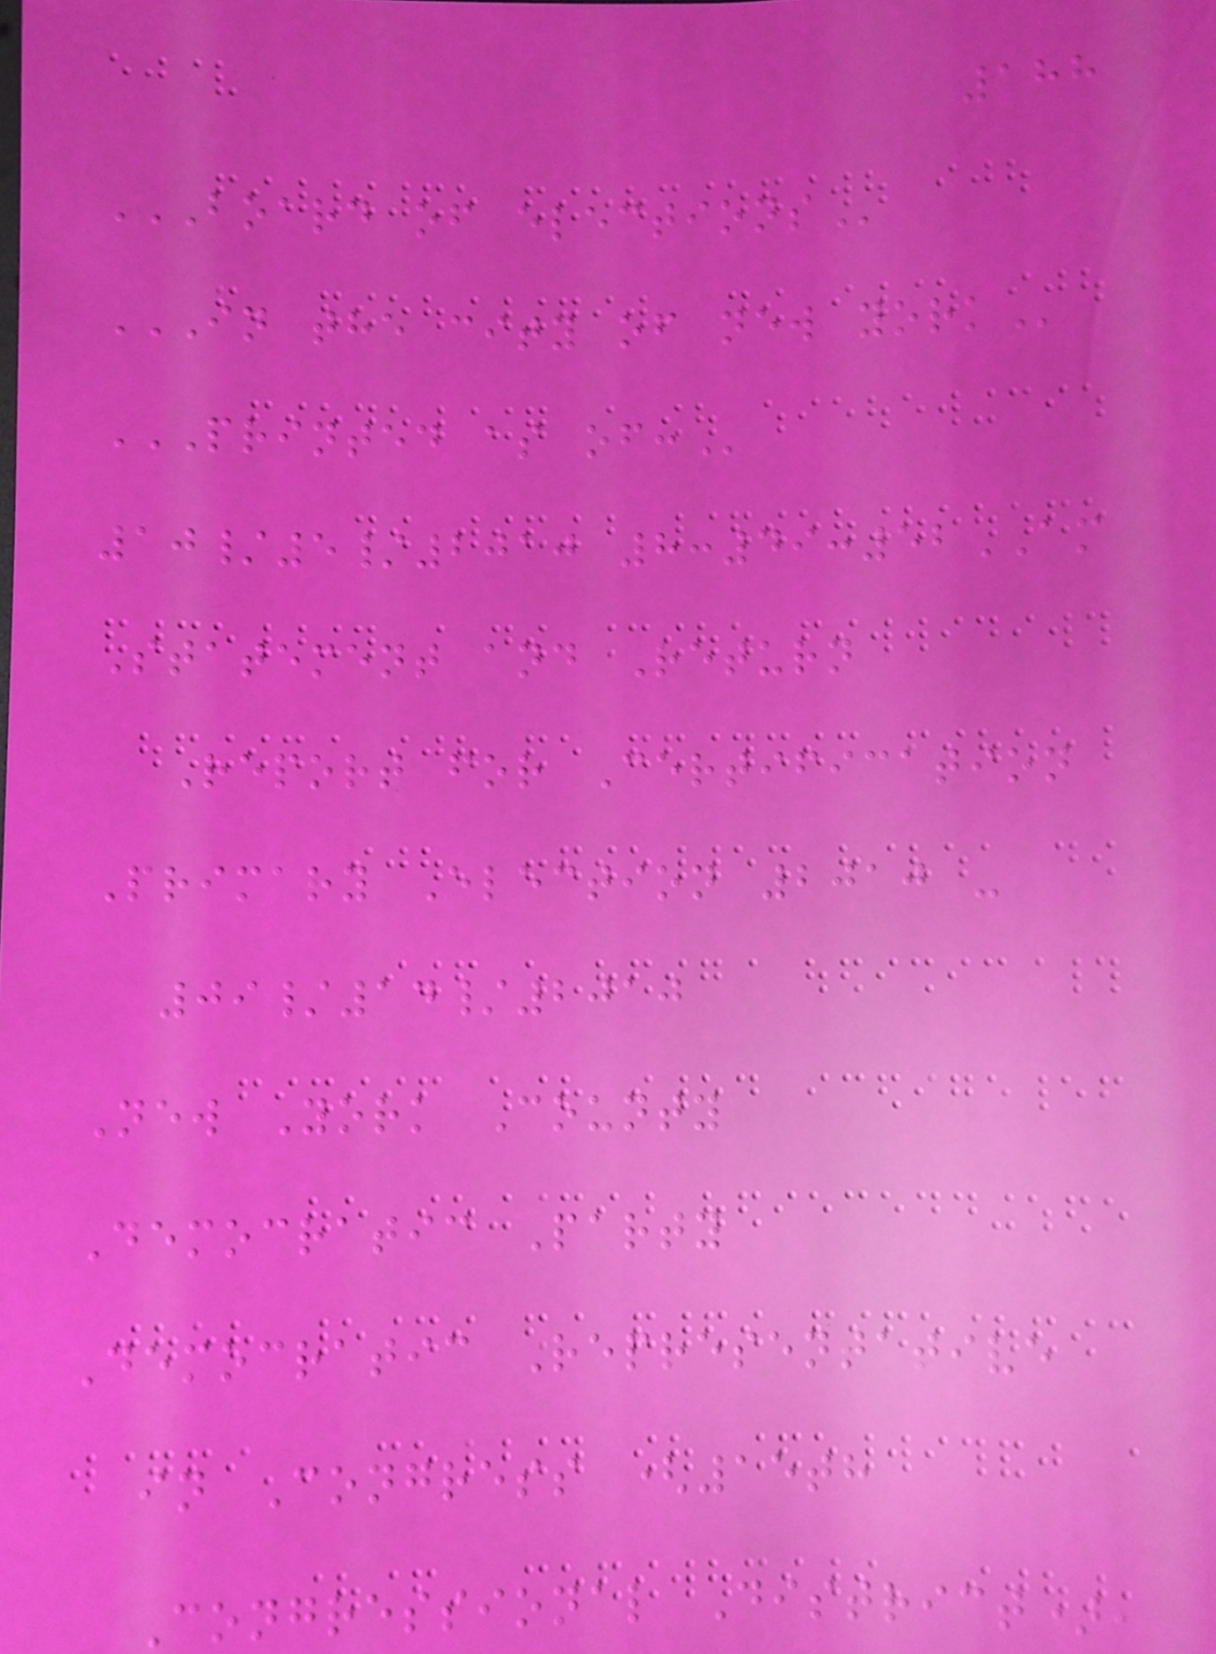188
BOARD OF ELECTIONS
IN THE CITY OF NEW YORK
PRINTED AS OF:
10/5/2010 8:49:52AM
Statement and Return
Report for Certification
Primary Election 2010 -
09/14/2010
New York County
Democratic Party
Democratic Representative
in Congress (15th
Congressional District),
